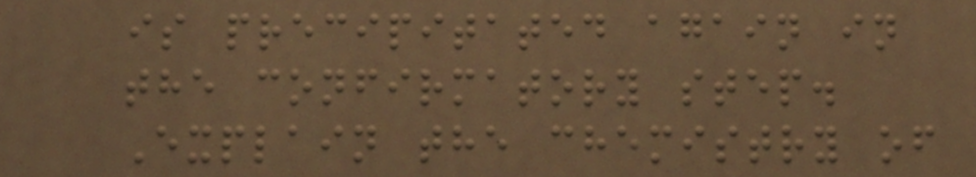is precipitated again in
the confirmatory step.
Explain the chemistry of
